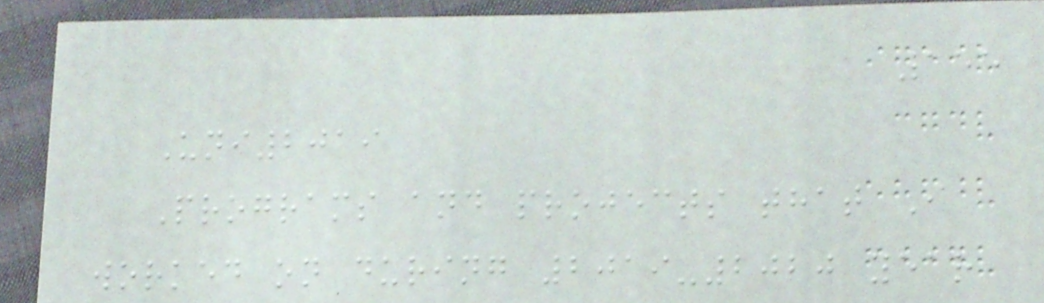155
Uni2019
Programs and projects that I
worked on during 2019-2020 year
